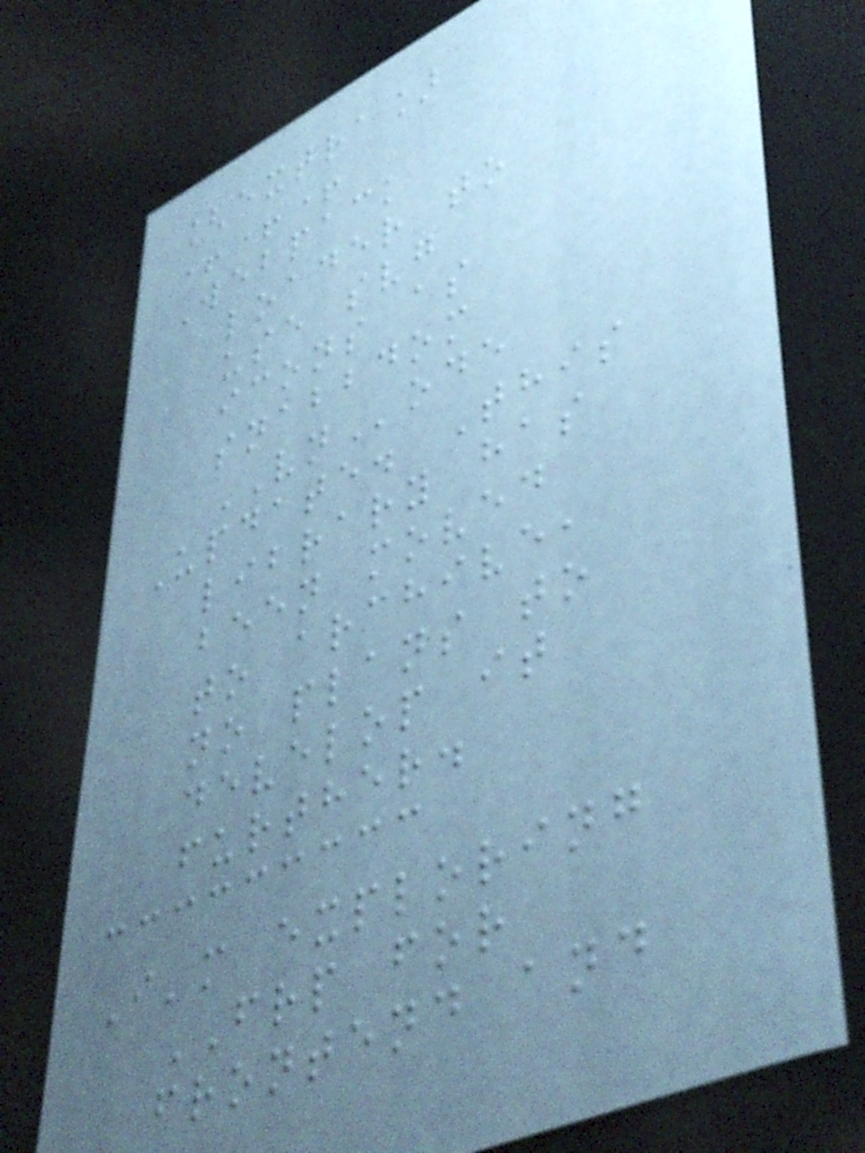[extra]
+++
Webpack
loader to
use svg
icons as
snabbdom
VNode
Update. This
library has
been moved
to archive,
no plans to
develop it
further.
I'm exploring
FRP for
frontend and
